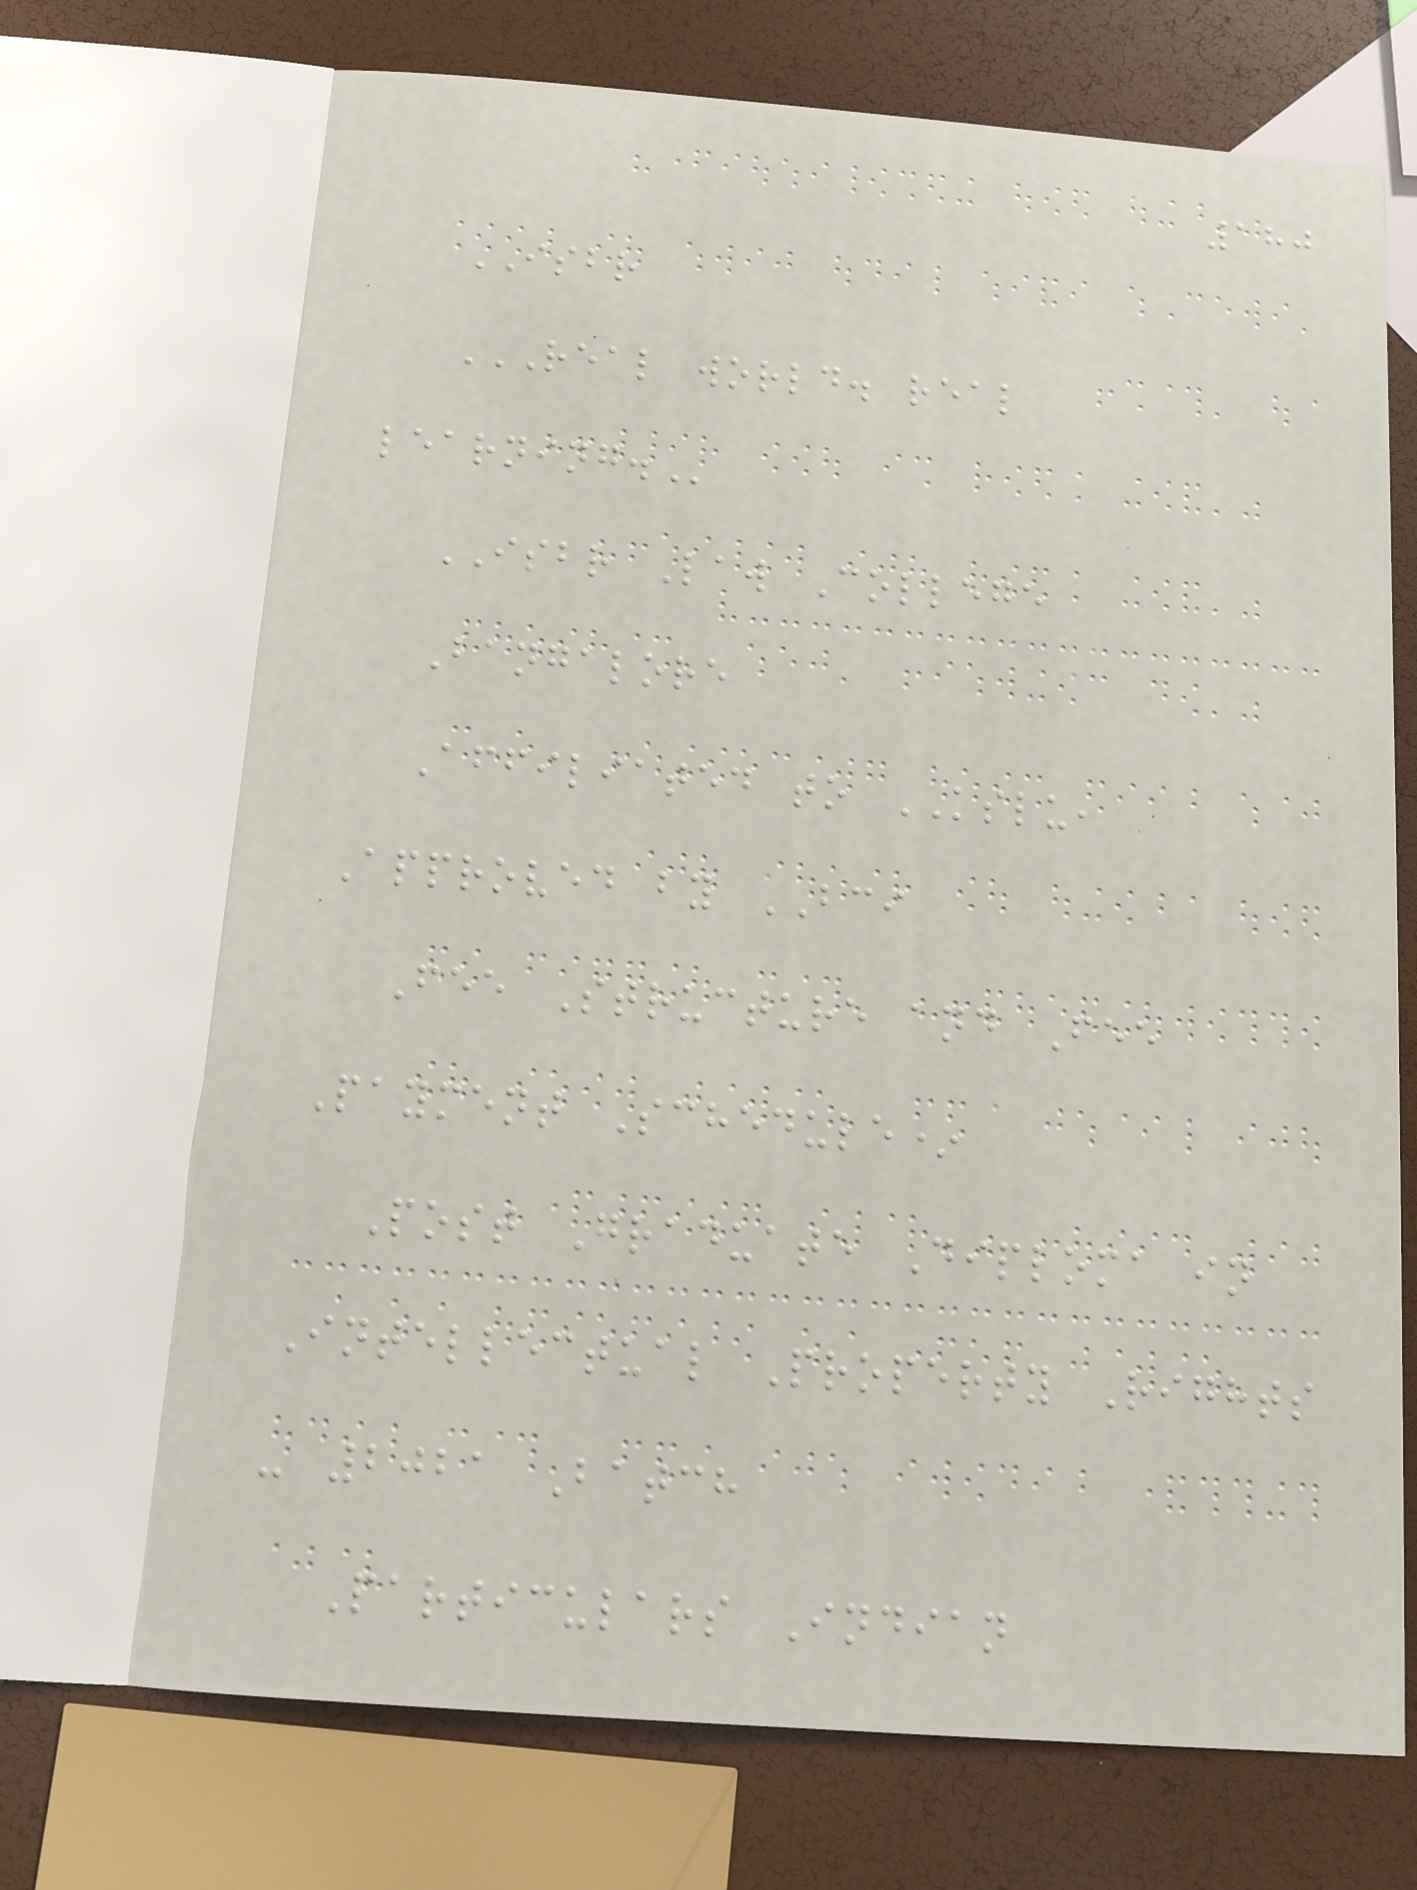180
ISBR
REAL WORLD. REAL
LEARNING.
ISBR Law College
Bangalore
Affiliated to KSLU,
Approved by BCI
Fee Structure and Fee
Payment Schedule*
Post Graduate Diploma in
Intellectual Property Rights
- 2021 Batch
Particulars Indian
